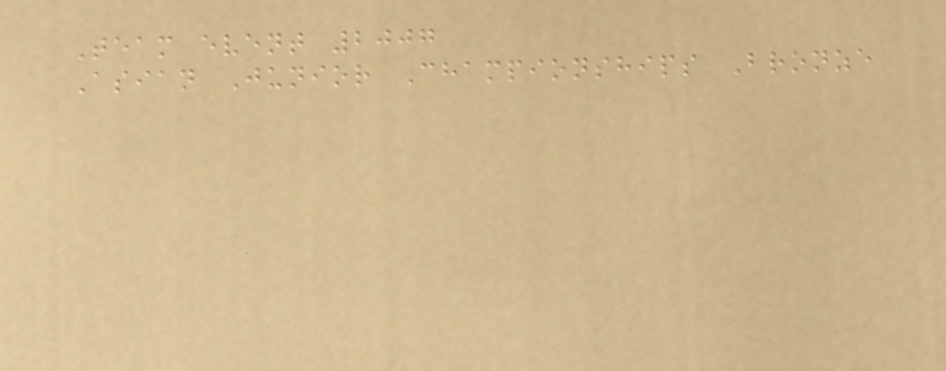Team event 2007
Asian Junior Championships Bronze
